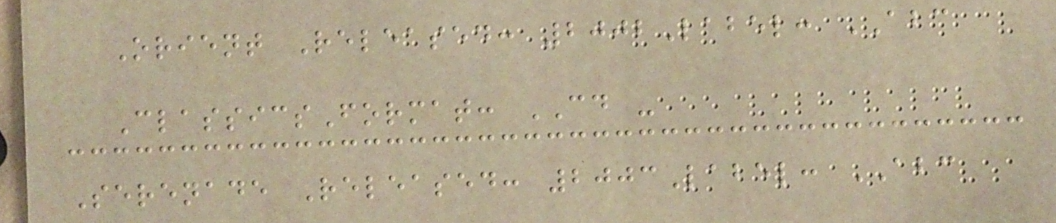Orient Released: 2002Label: ABC
ClassicsFormat: CD -
Serenade Released: 2003Label: ABC
